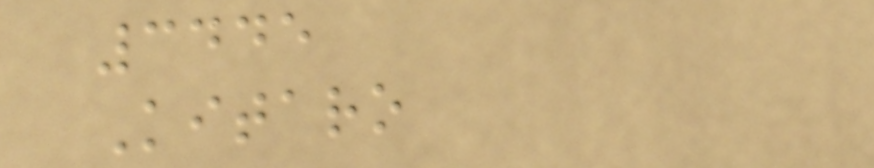3445
Kitaro
